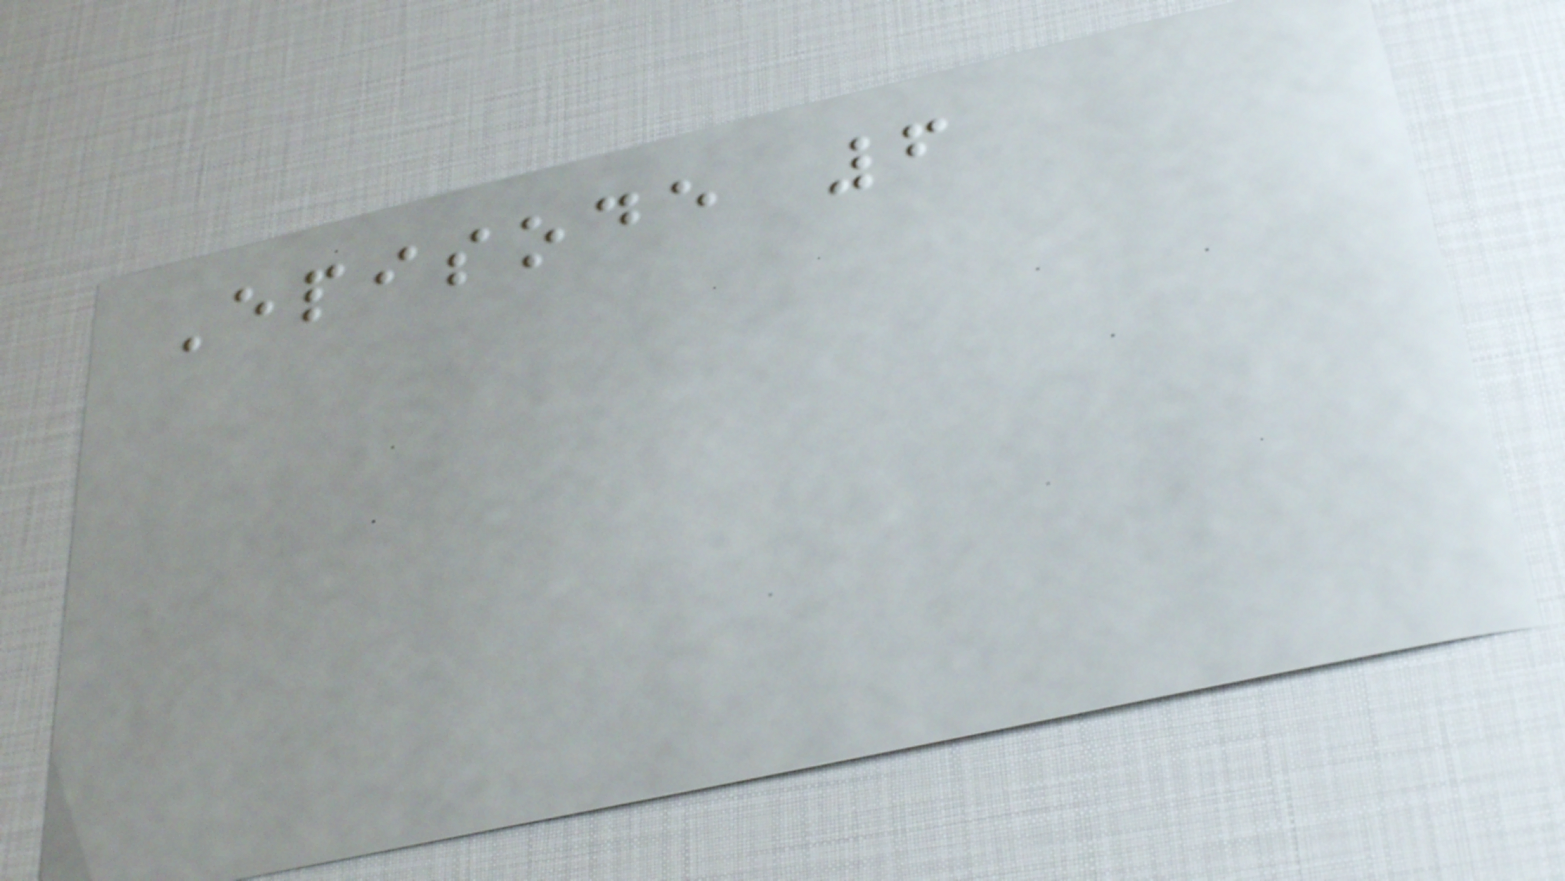Episode 6
